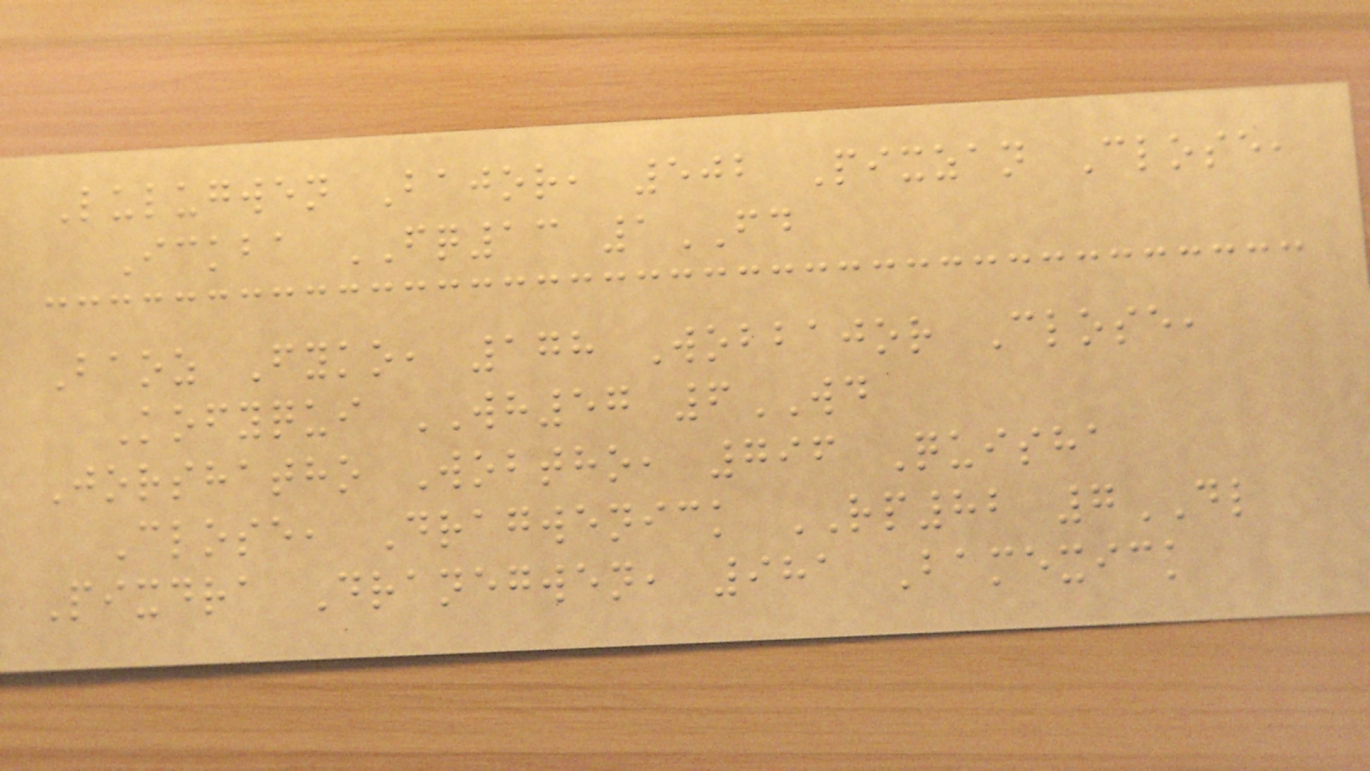Lulugwen Bajor, 502 Pixzan Close,
Ickba FQ13 1FD
Baoz Fyko, 178 Wobbajor Close,
Kofyqui WH57 6WD
Jorshatho Wobtho, 796 Quisha
Close, Dragwenick RP82 7DL
Pixdra Dranegwen, 981 Bamexick
